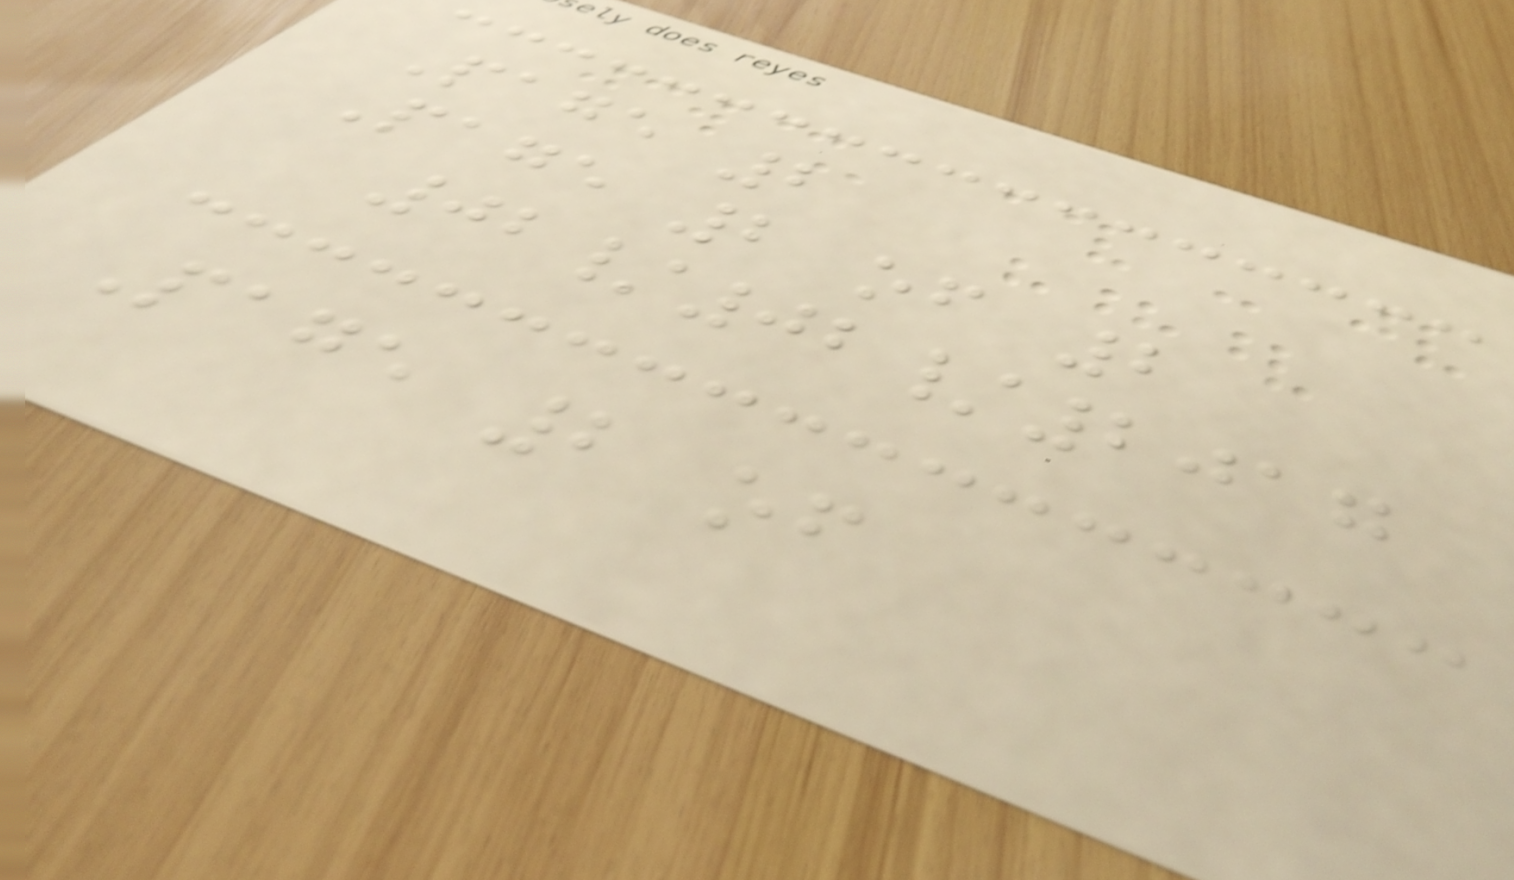Page 2
Page 2 of 2
02/02/2017
Page 2 of
